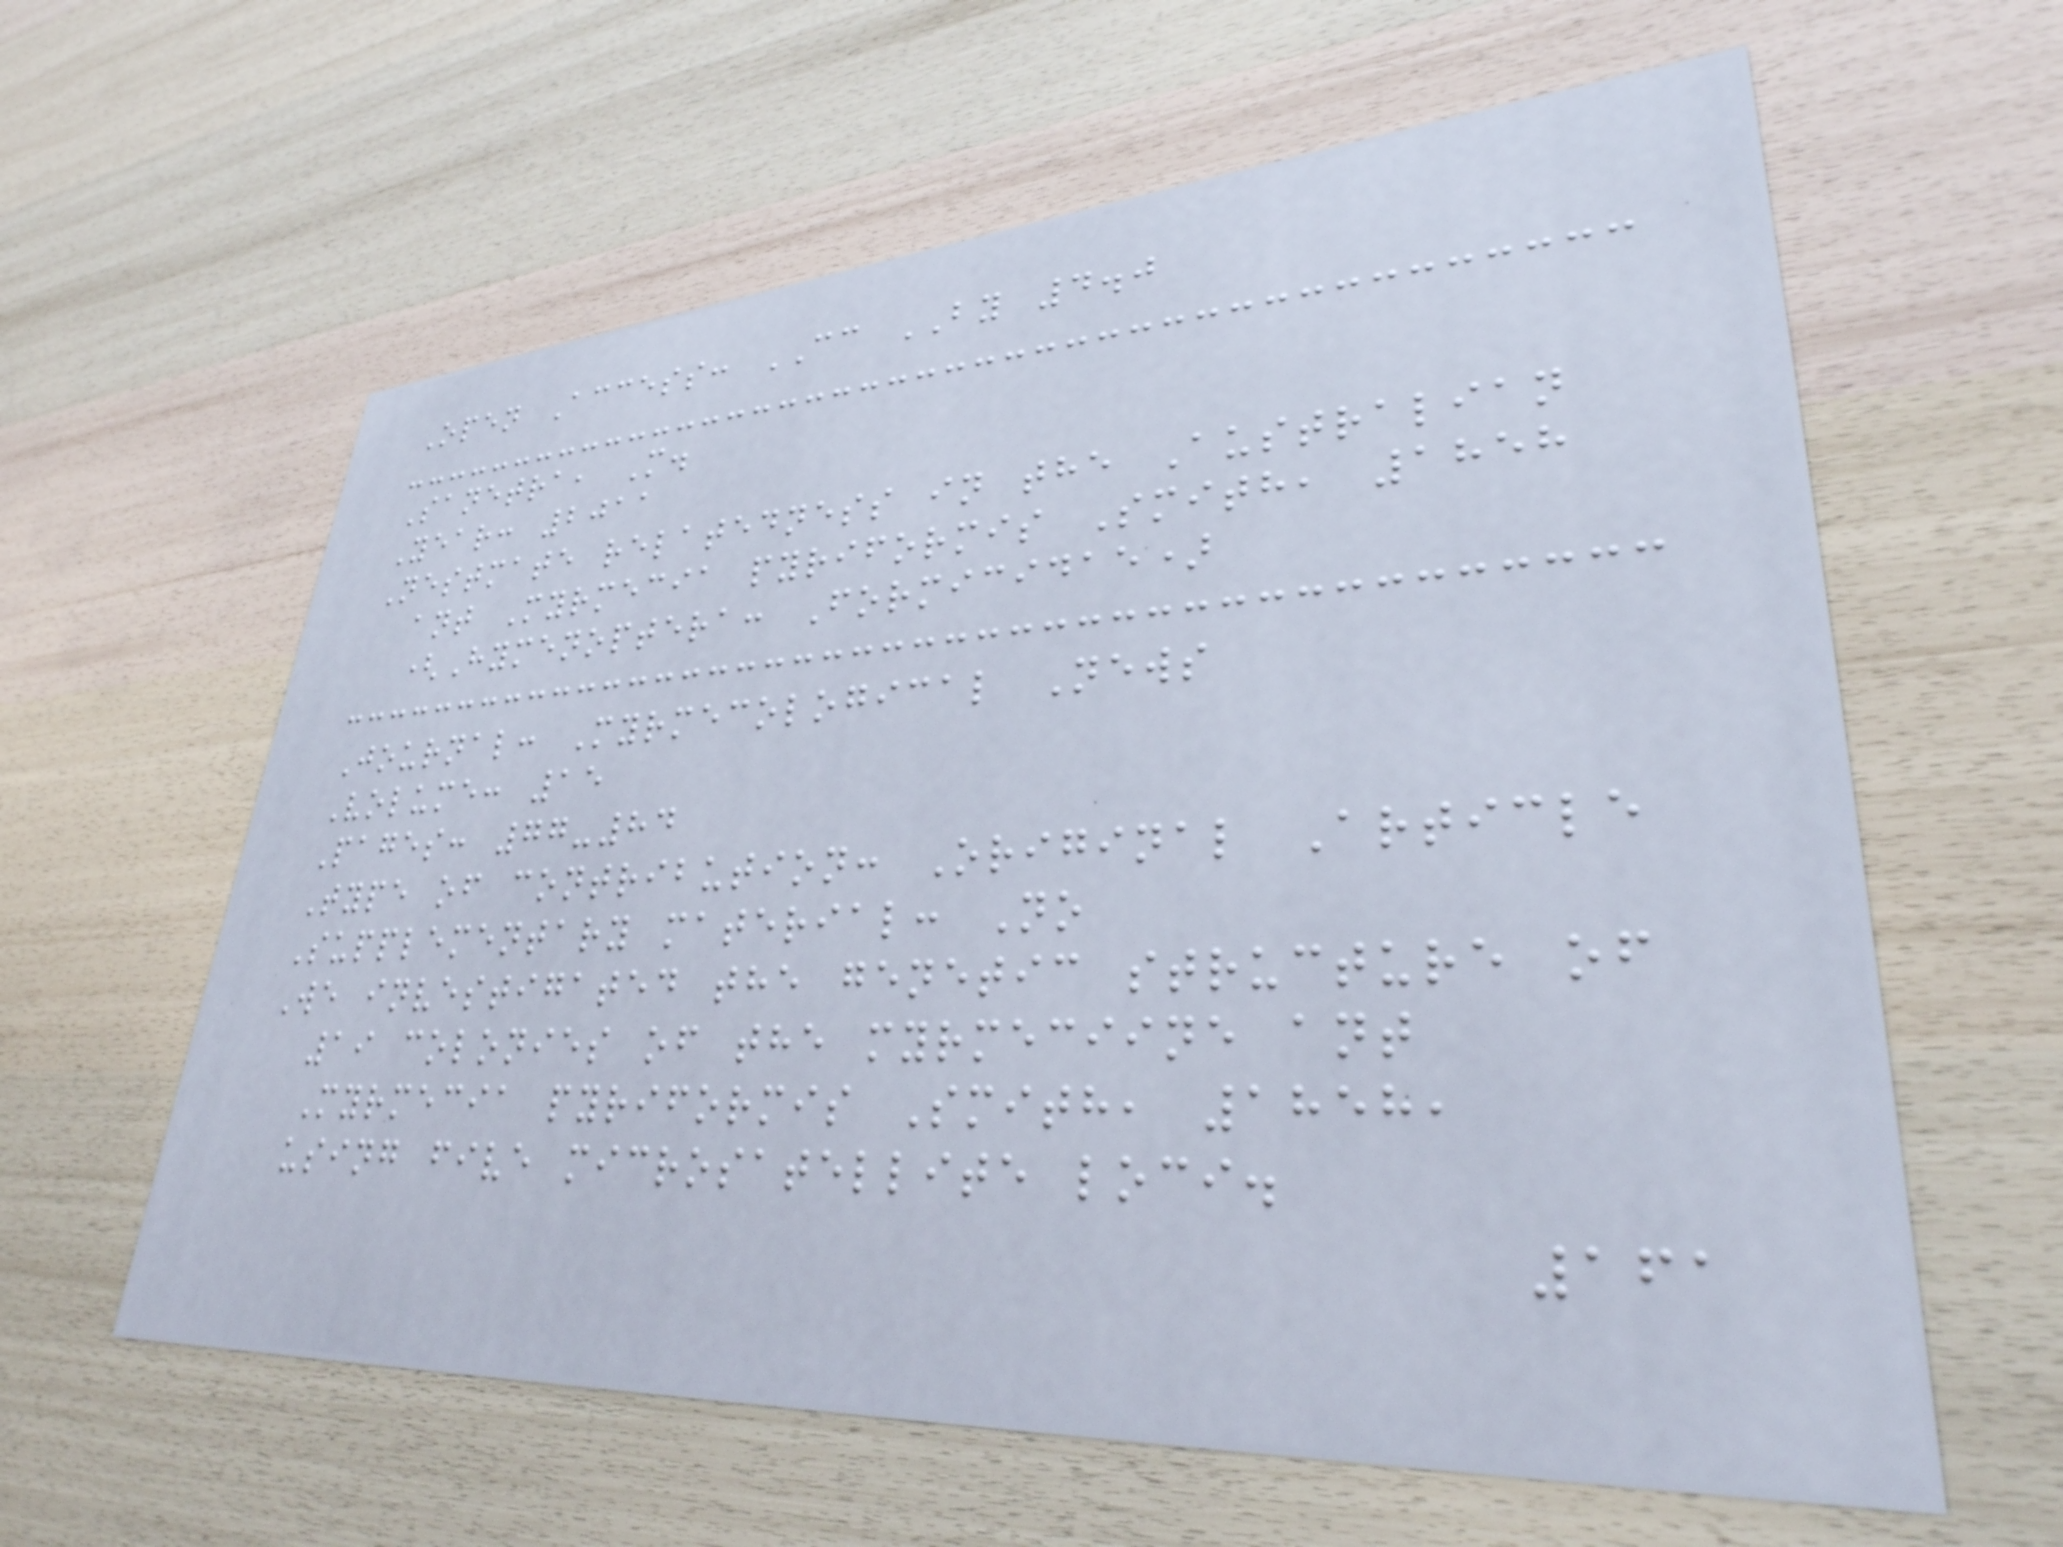Open Access: CC BY 4.0
Sanetra, M.
Year: 2011
Nestmate relatedness in the Australian
ant Myrmecia pyriformis Smith, 1858
(Hymenoptera: Formicidae)
Journal: Myrmecological News
Volume: 15
Pages: 77-84
Type of contribution: Original Article
Supplementary material: No
We investigated the genetic structure of
19 colonies of the myrmeciine ant
Myrmecia pyriformis Smith, 1858,
using five microsatellite loci.
161
